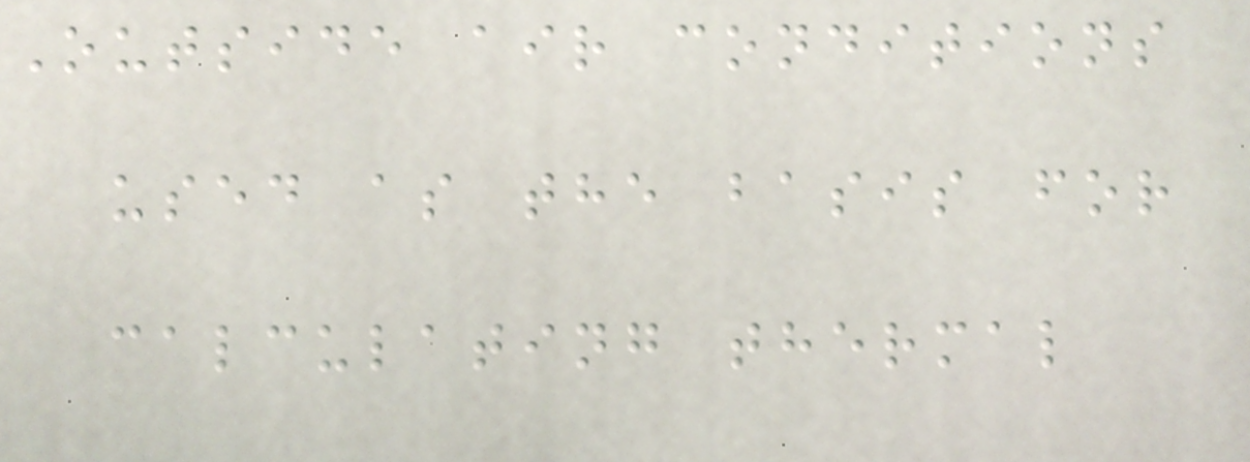Outside air conditions
used as the basis for
calculating thermal
